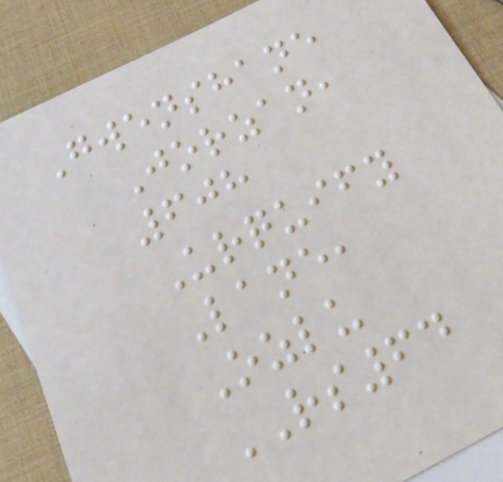Gwenshane
Jorzan,
608
Urquify
Lane,
Ozlu
RS64
